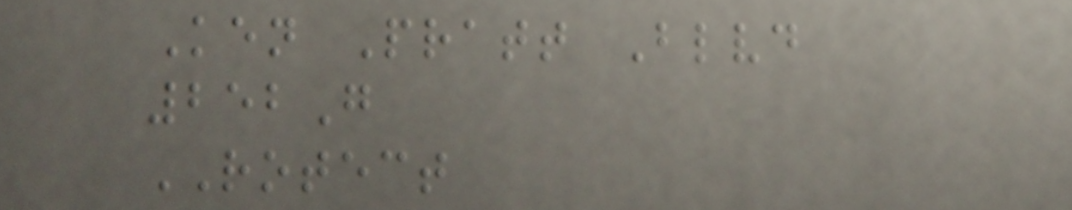Ken Pratt Blvd
252G
ROTECT
